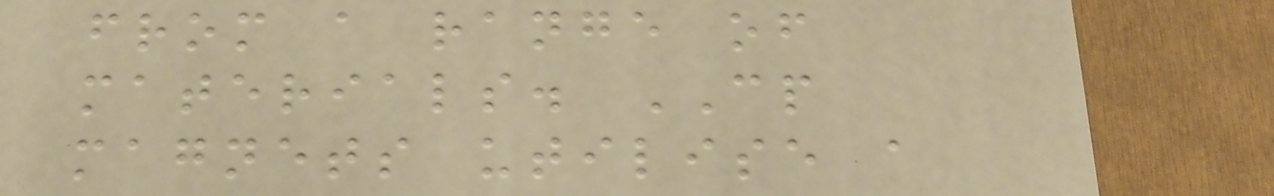from a range of
materials. CP
magnets utilise a
